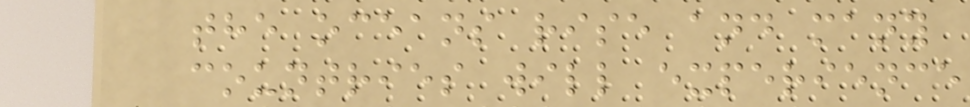the oceans rise and many
countries will experience
